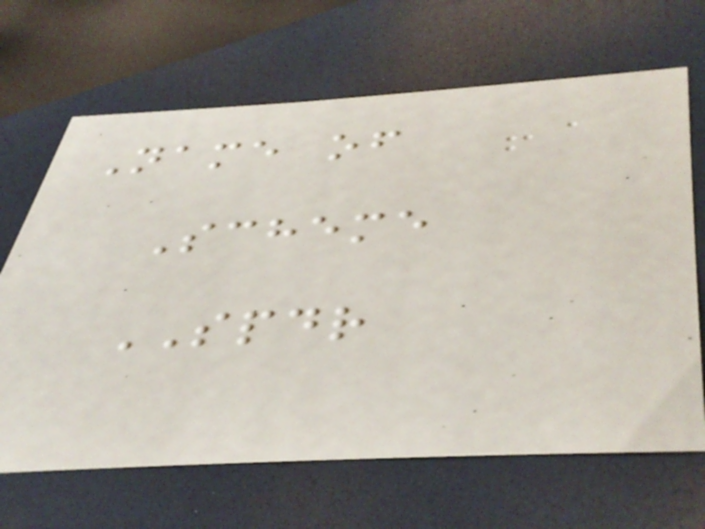Name of
Scheme
SPDR
